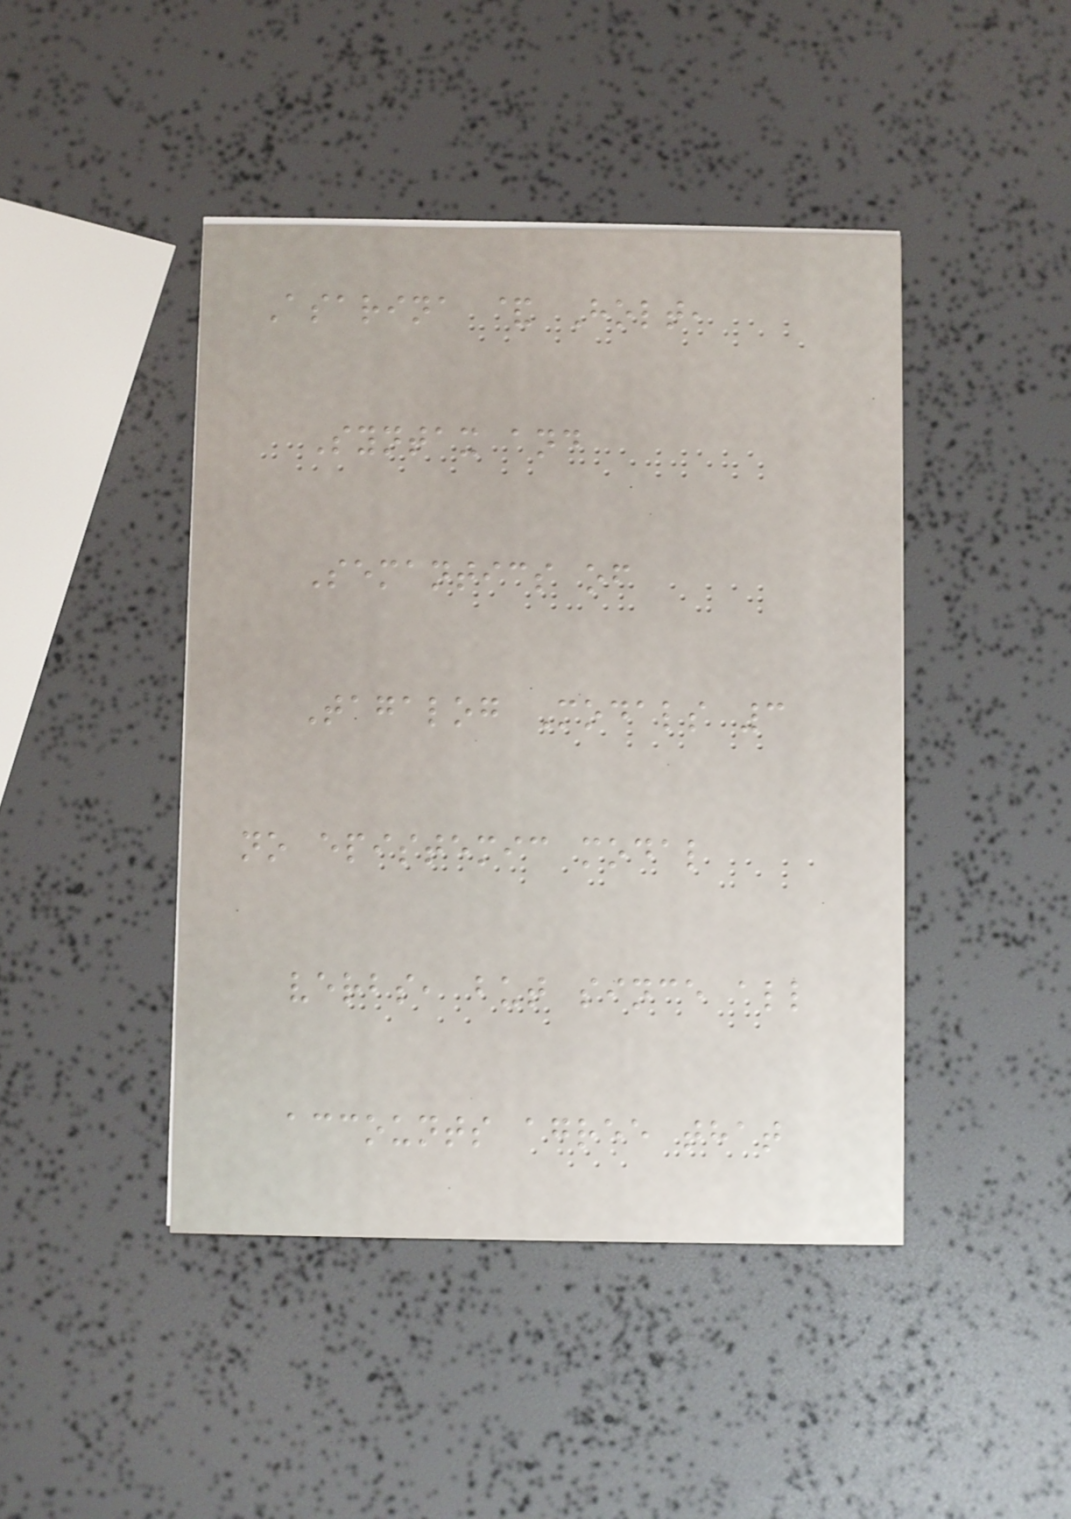Asarina & Holt,
Syntax and
Semantics of
Tagalog Modals 3
no epistemic modal
verbs, but since all
accounts agree that
